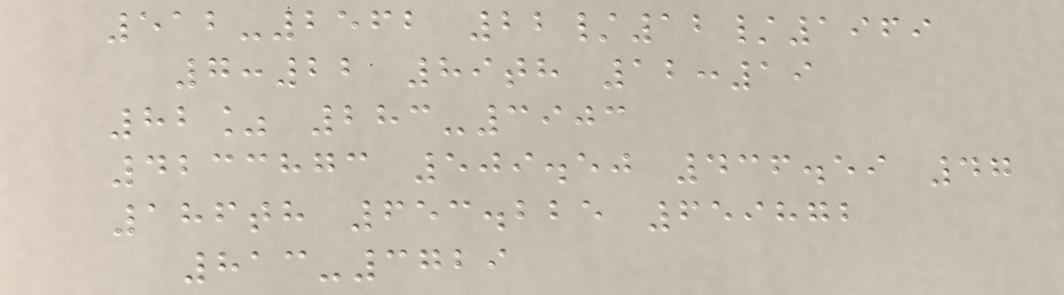512-2562 22/12/1969
7:22 89th 12:19
82% 283-3903
4233873 509.50 436.59 47
186th 653.225 659872
813-3729
